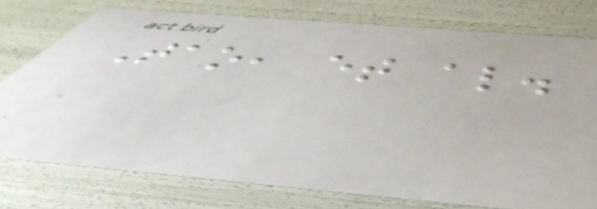Tao, et al.
